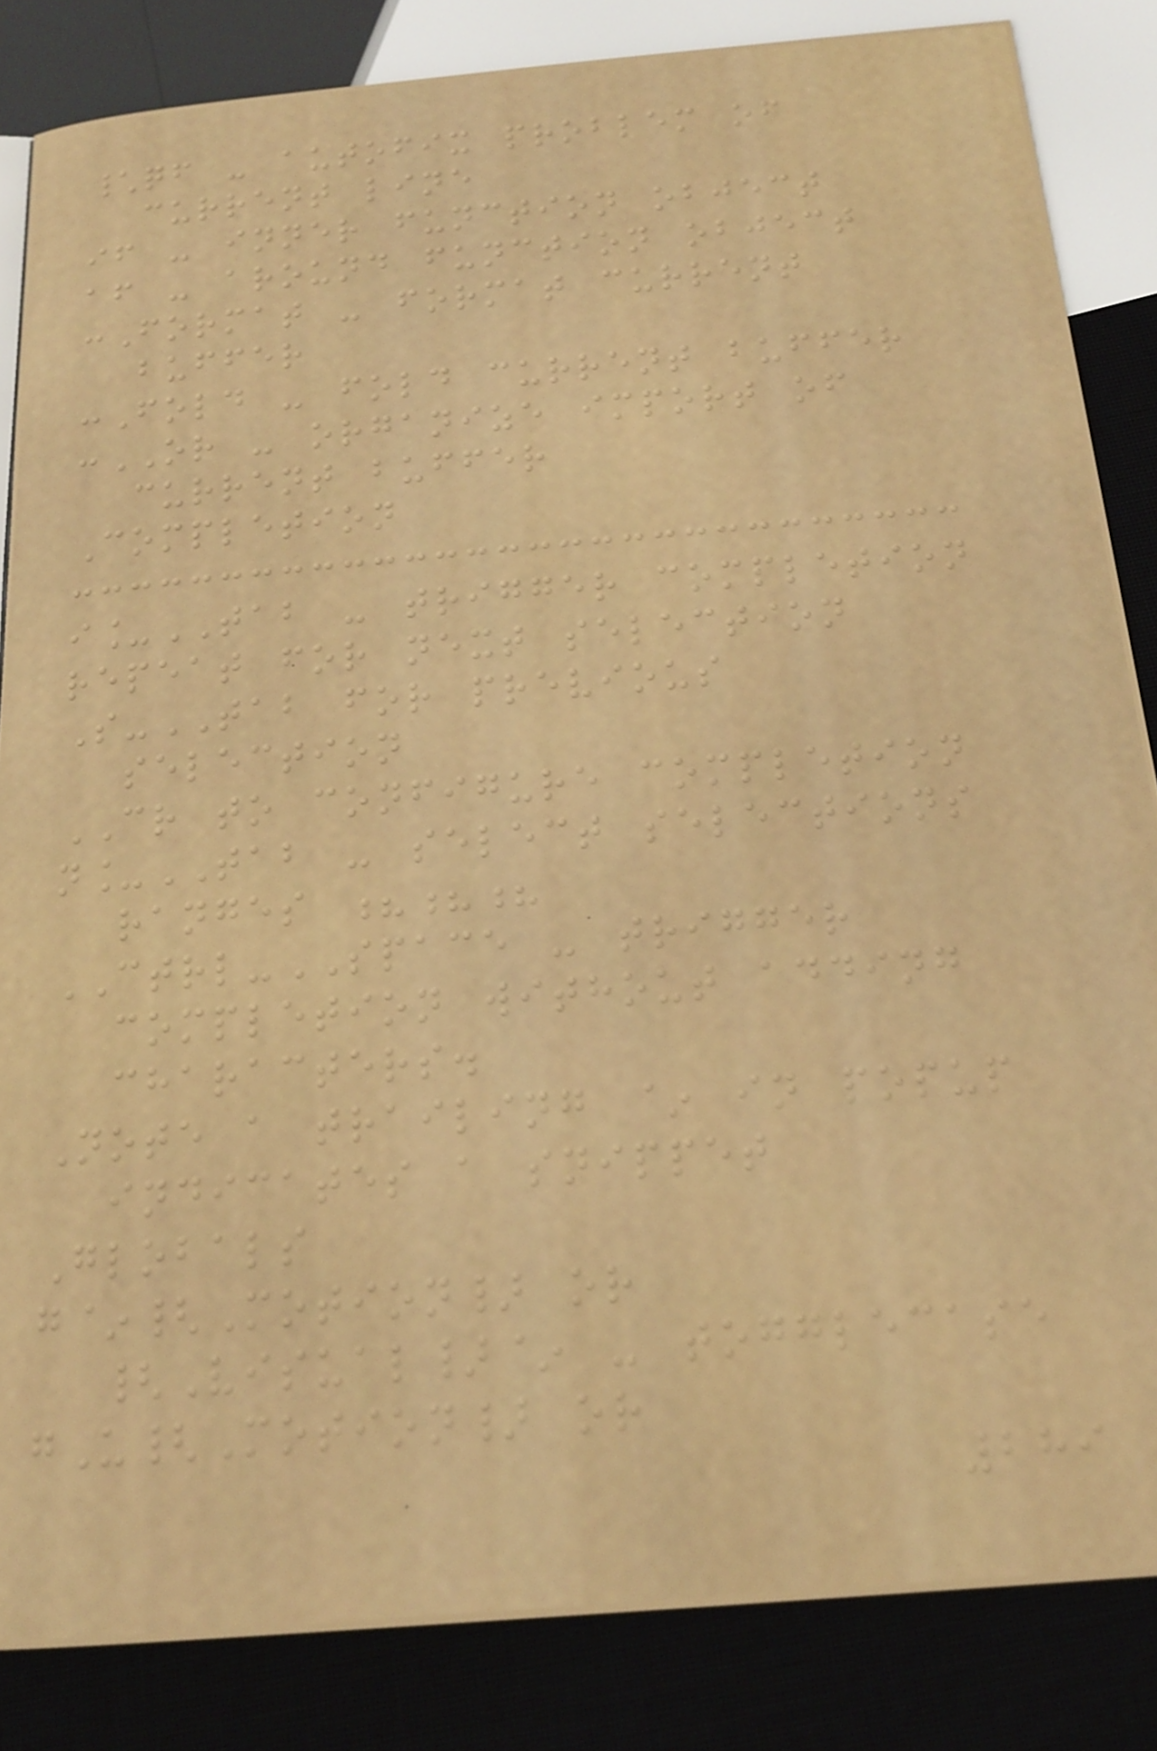\qf - autofix problem of
current line
if - inner function object
af - around function object
:Format - format current
buffer
:Fold - fold current buffer
:OR - organize import of
current buffer
Completion
i_TAB - trigger completion
repeat for next selection
S-TAB for previous
selection
CR to configure completion
n_TAB - select selections
ranges ???
CTRL-SPACE - trigger
completion without adding
characters.
Note a trailing ~ in popup
indicates a snippet
Globals
g~{Motion} or
{Visual}~ - togglecase
gU{Motion} or
289
